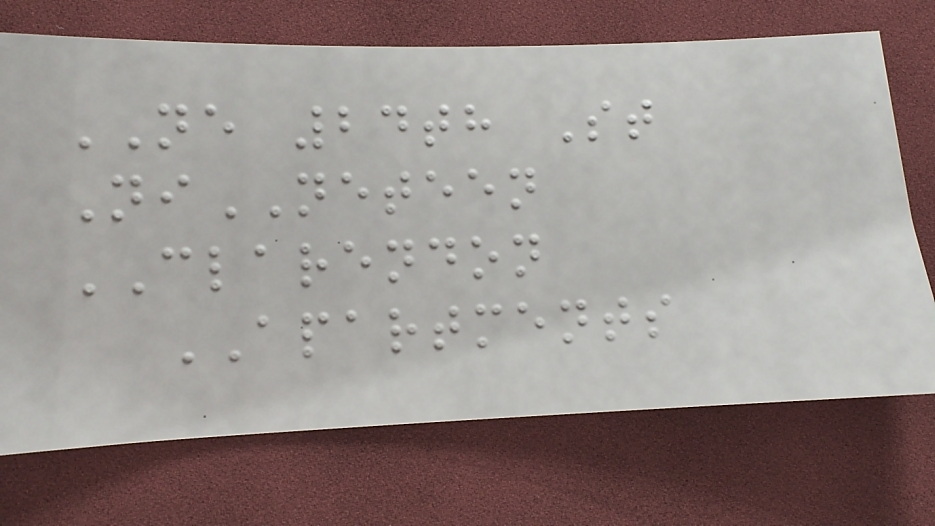NE 24th St
NiNETEEN
CLARENDON
APARTMENTS
